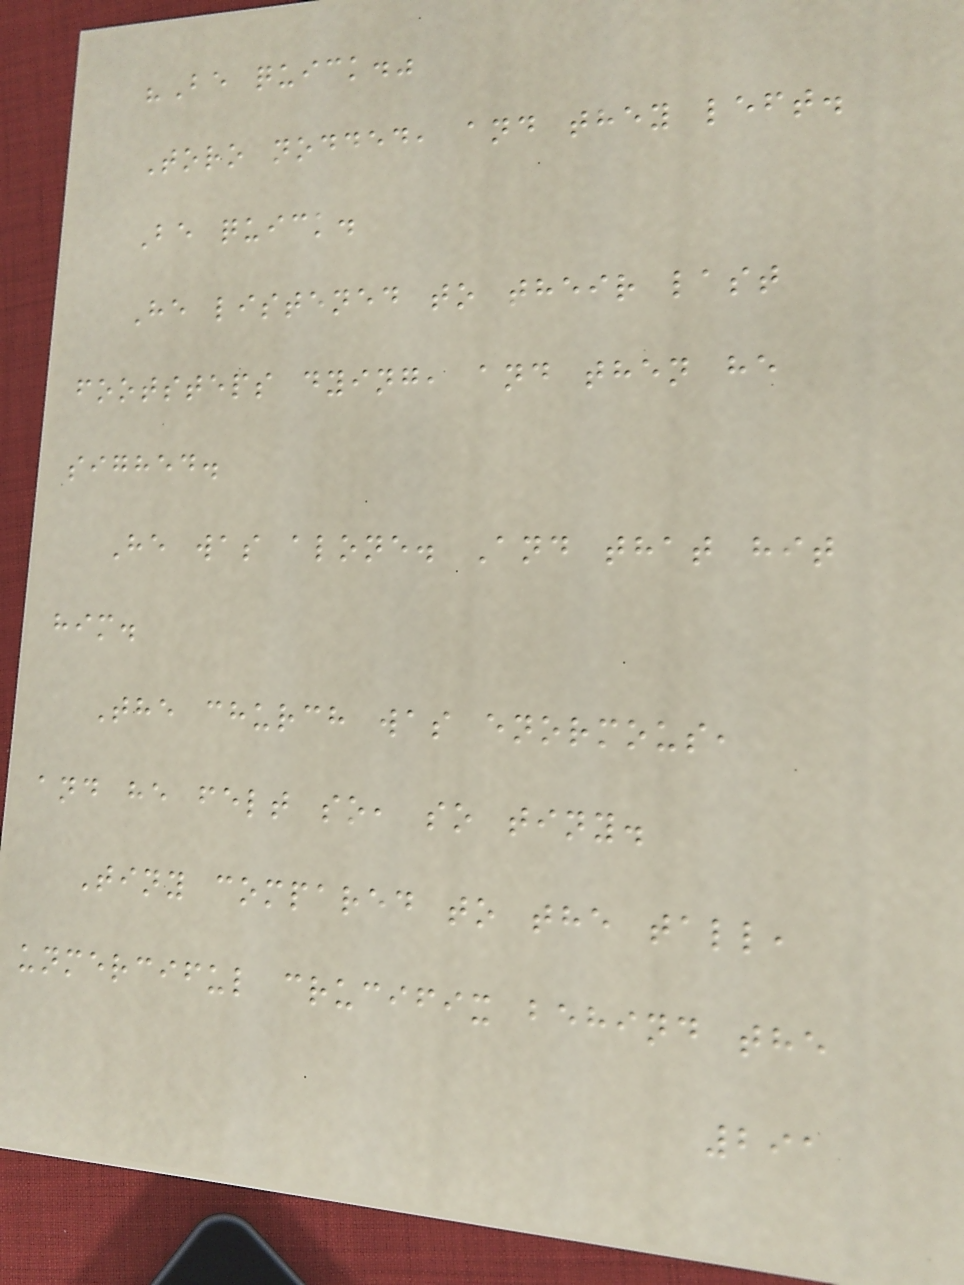"Be quick."
Toro nodded, and they left.
Be quick.
He listened to their last
footsteps dying, and then he
sighed.
He was alone. And that hit
him.
The church was enormous,
and he felt so, so tiny.
Tiny compared to the tall,
unmerciful crucifix behind the
291
